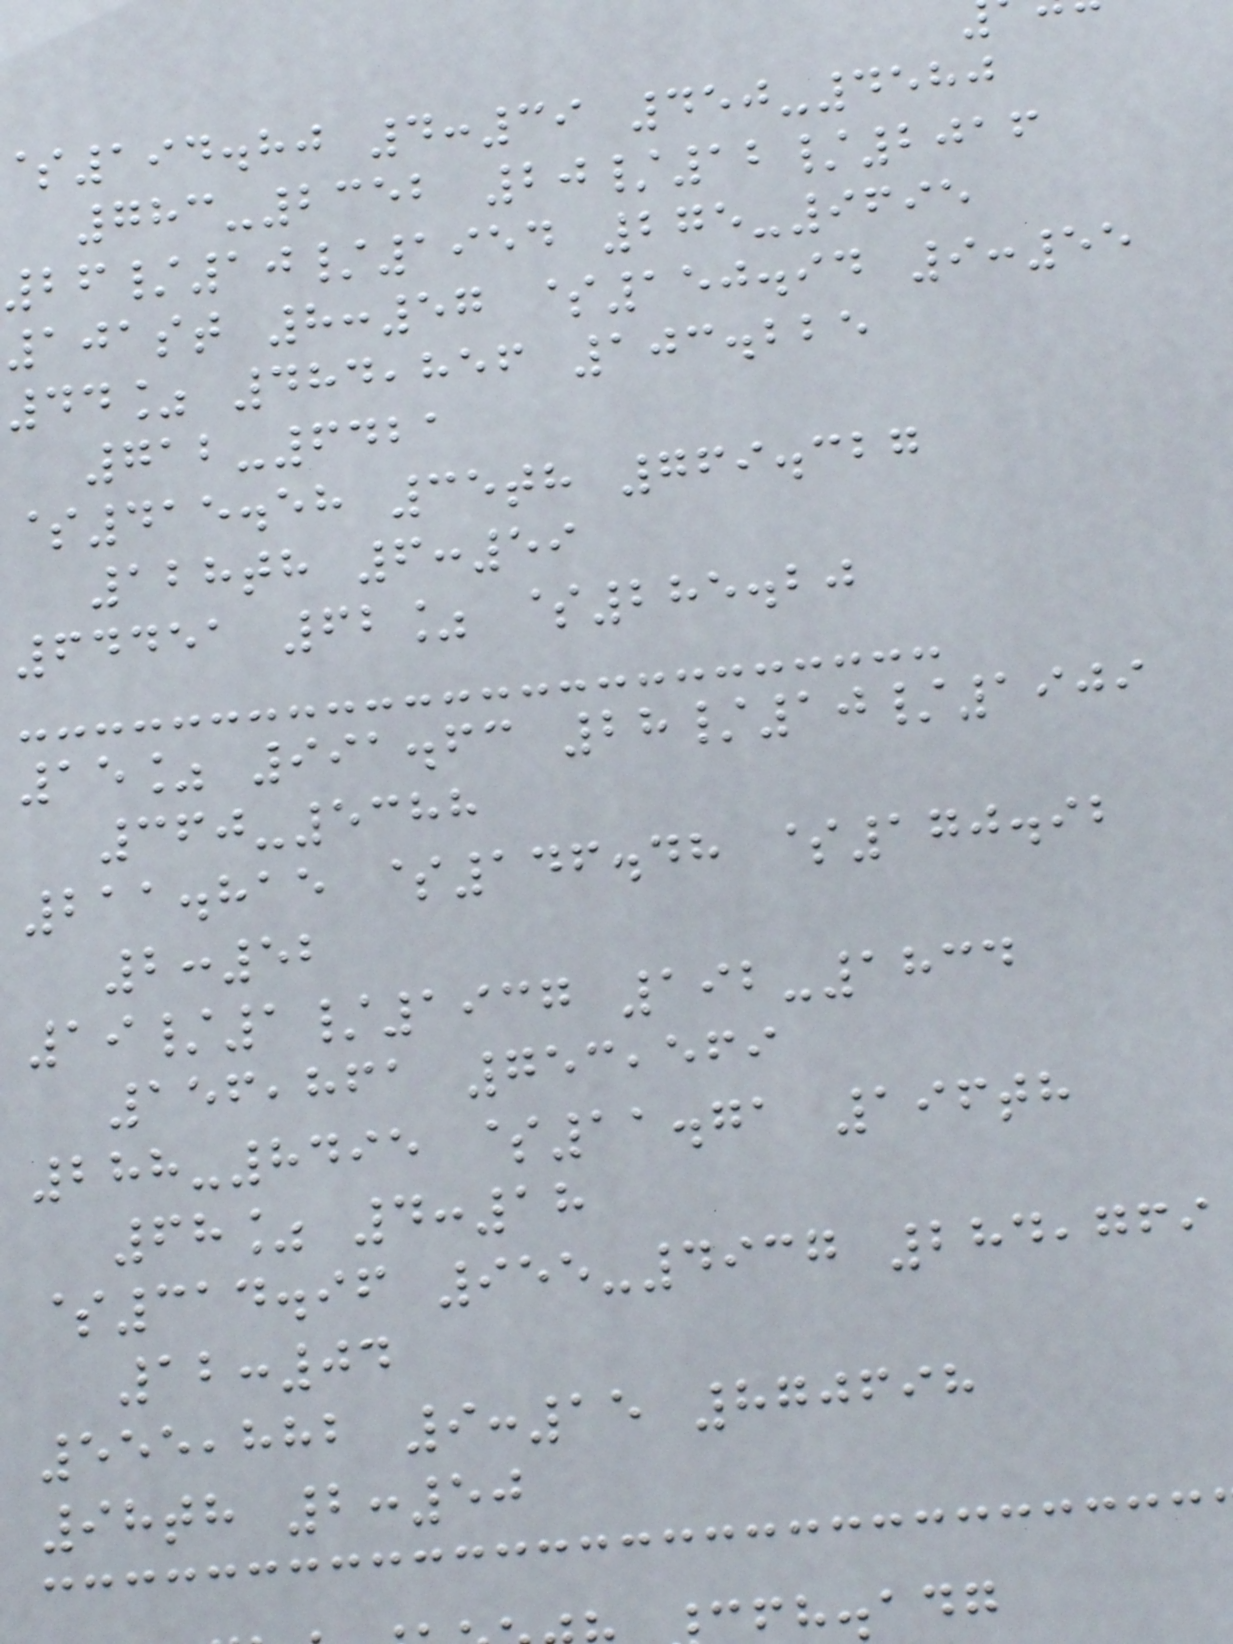194.80 4:39 450-4580
783-2352 20/12/2016
26/10/1954 275-9695
101st 8:57 $150.94 9:55
44% 484,856 103.225
712-6421
$415.58 35th 769.327
128th 6:59
64451 62% $285.20
15% 991.63 28/10/1909
360-5388
211.815 $146.48 $170.92
2:52
19/1/1937 192-1834
156,861 753,569
288-8495 $11.71 196th
68% 4:18
$314.96 955-4937 284,769
12:04
555,882 9:15 870698
98th 2:50
